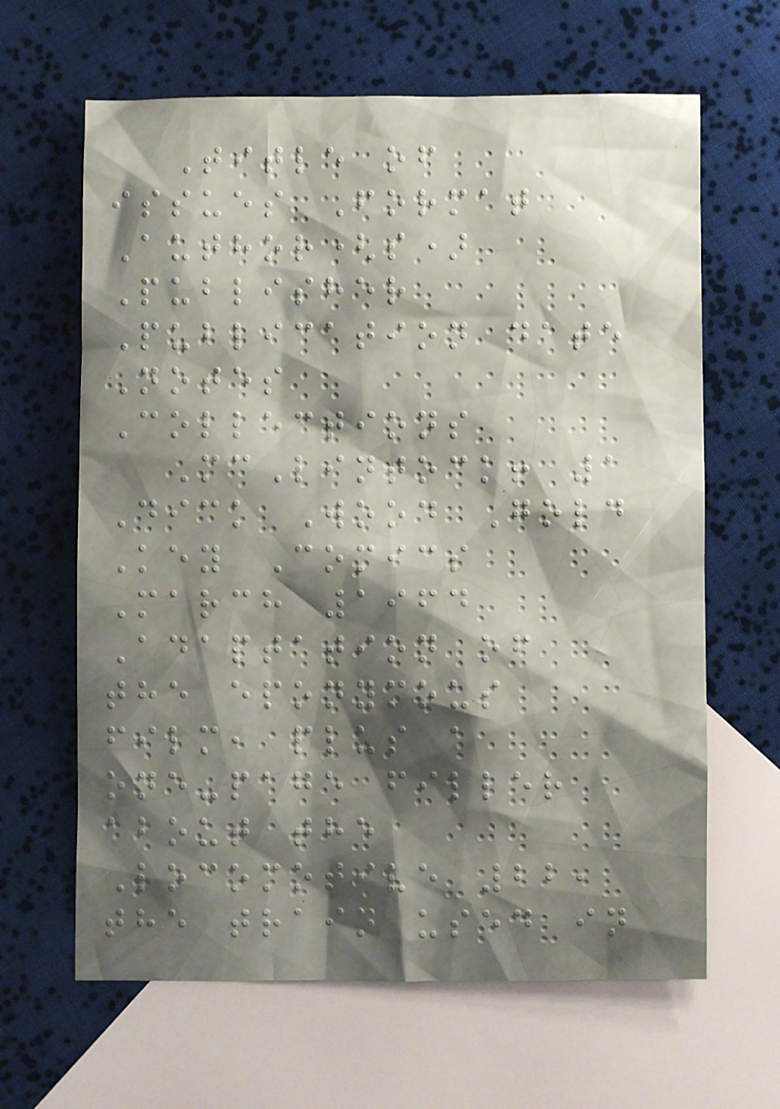Title of
issues Format
Author(s)
Publisher
Publication date
Notes
Collections
McLintock! 1
Dick Wood Gold
Key Comics
March 1964
Adaptation of
the eponymous
film, plus a
one-page filler
about the
Locomotive 22,
the train used in
